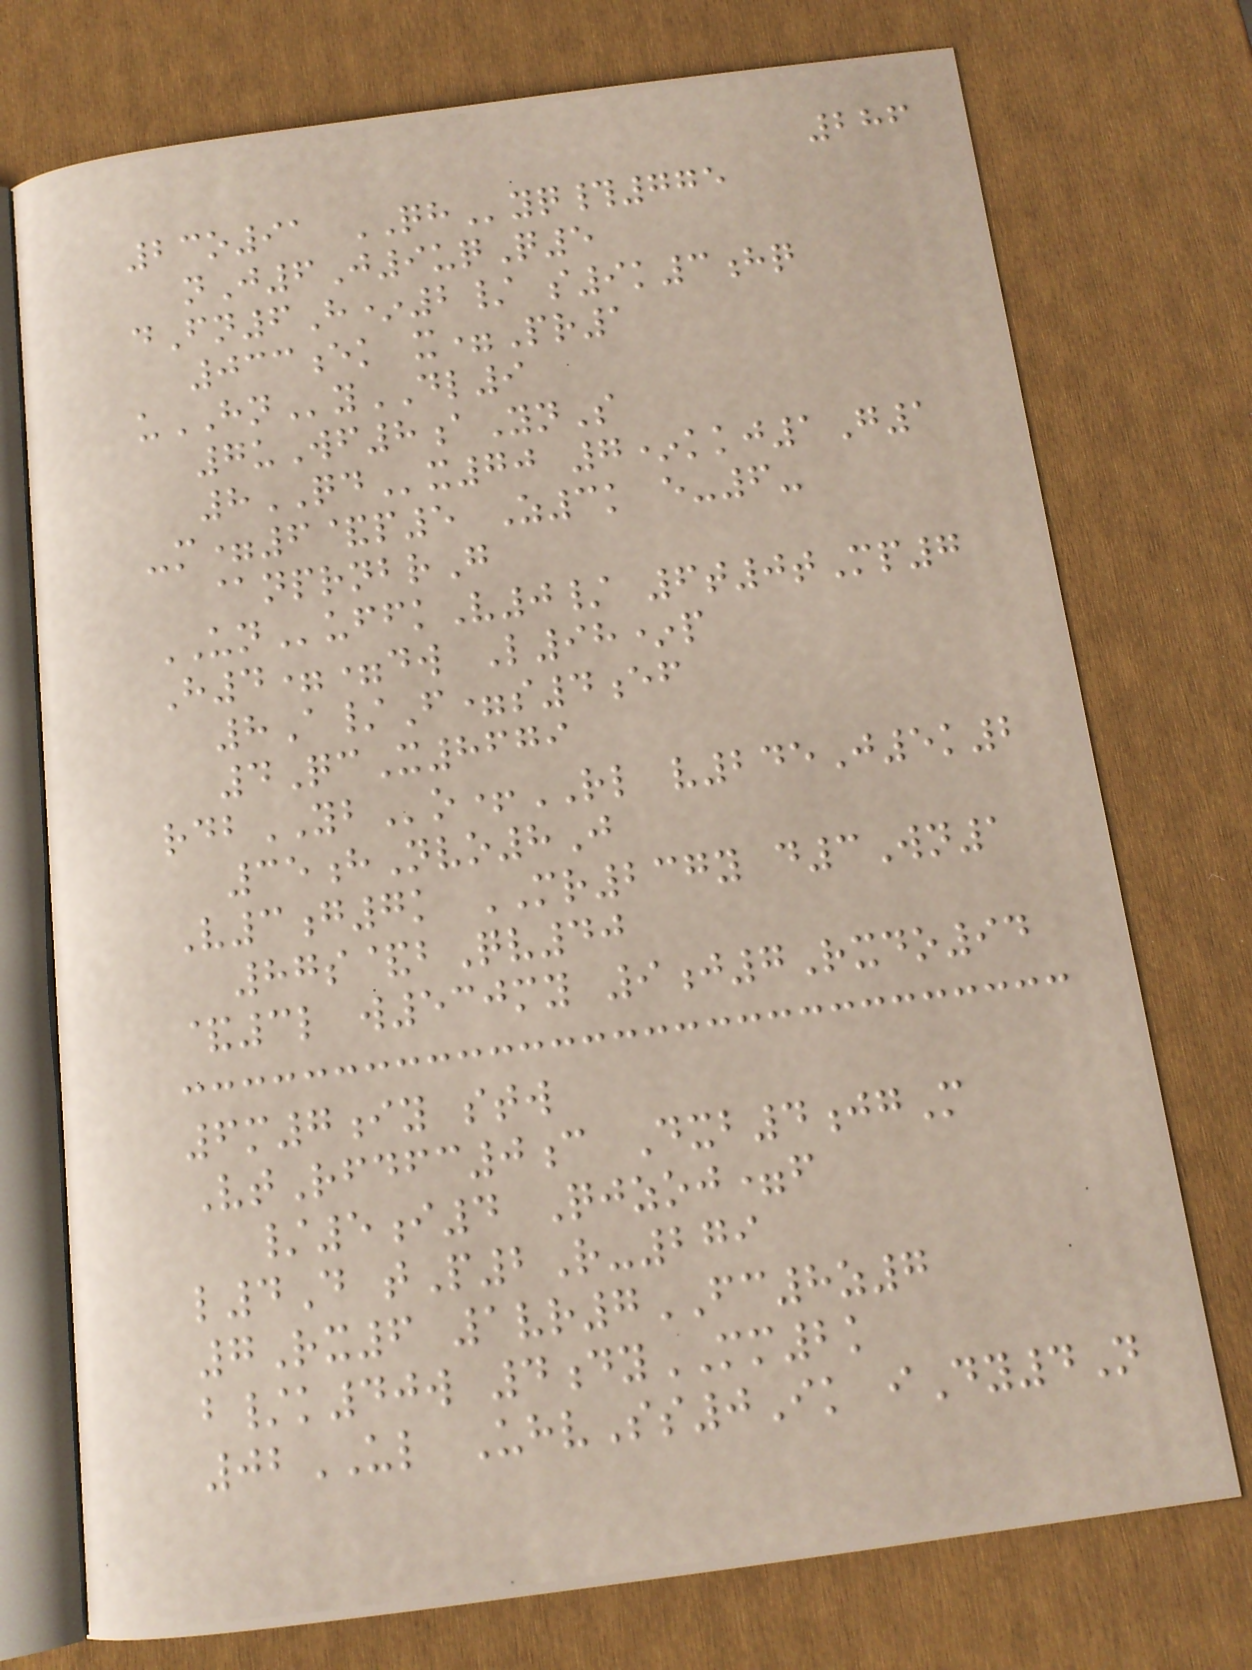286
23o91 QHyq#775
nJ6J9uqQ5
dFn6H*2/ s9k3hq
033ek x=Pr1
uHNyDL9
7uWf8aYnS
8QDx70 7*kkj1G1
-m=6&p5 Z3k e-6-
@nprnbrG
UNuffkV0/ 6t0tMp7
H4==dw L98*p
8A/F=s4ef
4QcX8679
rdbYBo+RL v245J5k2
35hNvo8J
V3g7k MR237y d3Wn1
87s&bQv40
&3l w530my 9j7Rxdo94
6m7iy stw
VtRfdfc0c Dxb4jgM
/5i4 Qjzoj=f
l4D tP2R-279
7Rx6 1vr7FC8z7
b/k40w 4dyMM2k
02UL UhvSs0Ik iDy4N
